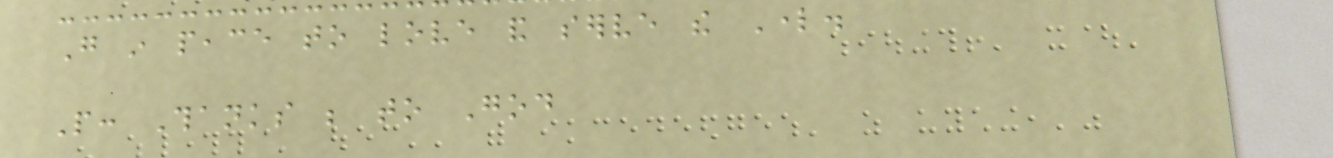Go in peace to love and serve the Lord.
People: Thanks be to God
